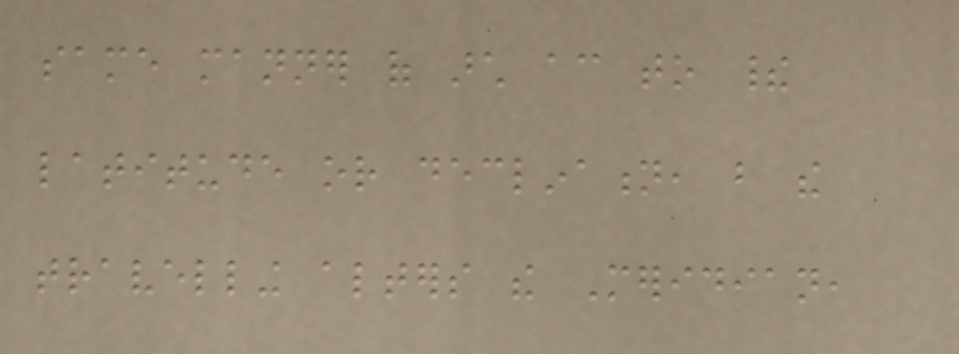same manner of arch according to their
latitude or declination, but the
travelling alters the Meridian,
